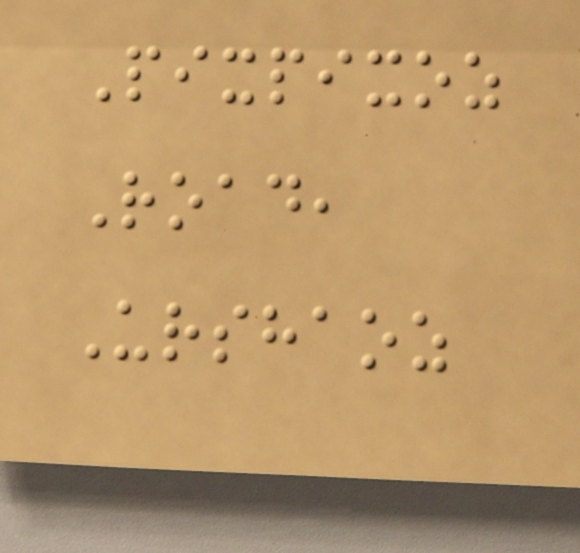Pixpixoz
Road,
Urshaoz
